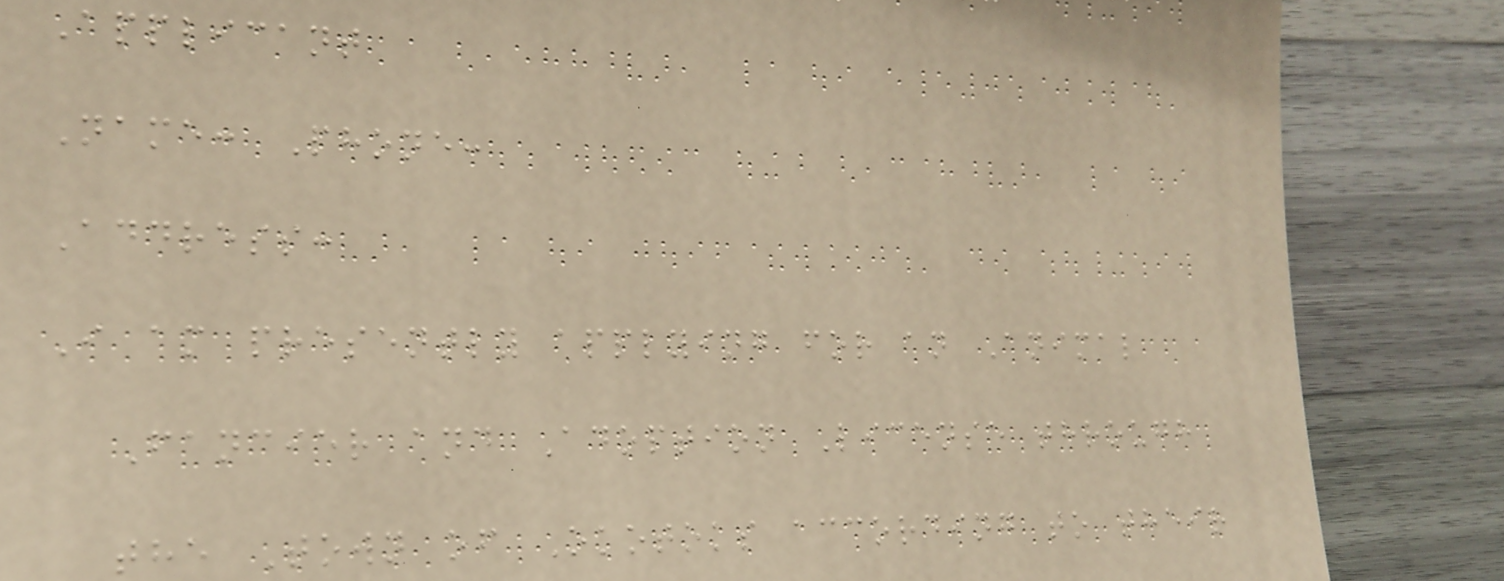Applicant
Name: Phone:
Address:
I am presently applying for an Animal
Fancier and Adoption License through
the Town of Okotoks according to their
